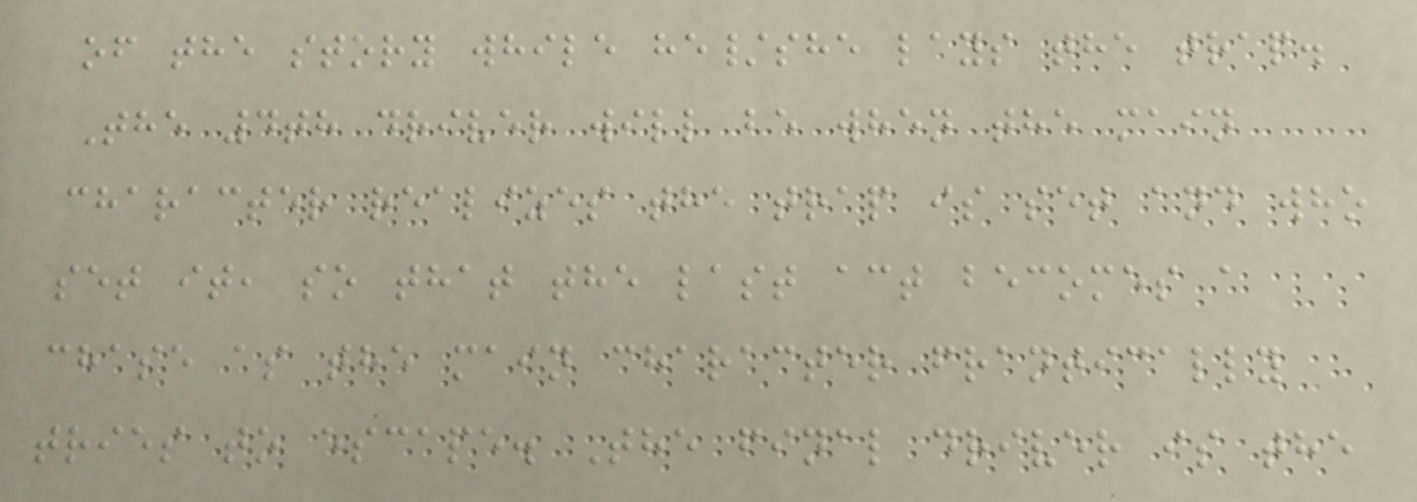of the story while he/she lays the trap.
The 4th driver will be when the main
character realizes the trap is set and who
set it, so that the last act becomes a
chase as the main character frantically
tries to escape. The final driver is the
